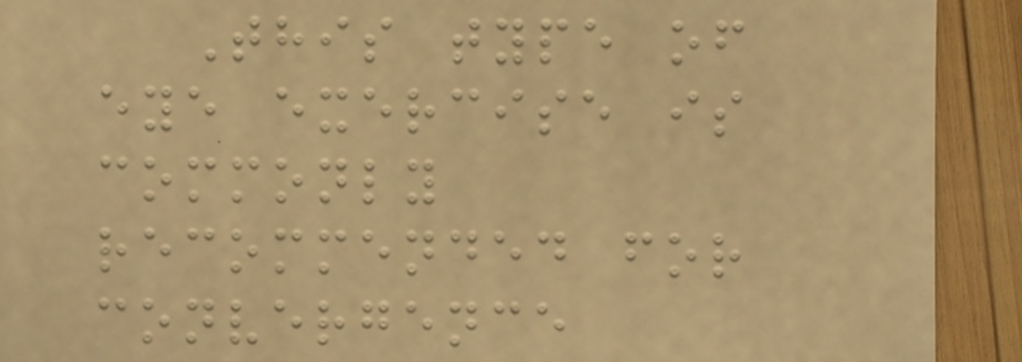This type of
eye exercise is
commonly
recommended for
convergence
